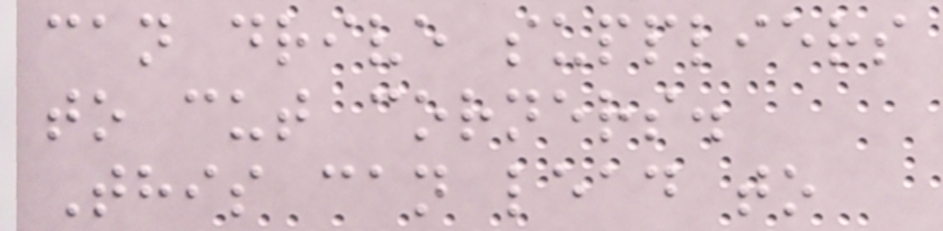can drive suppliers
to cut corners.
This can lead to
